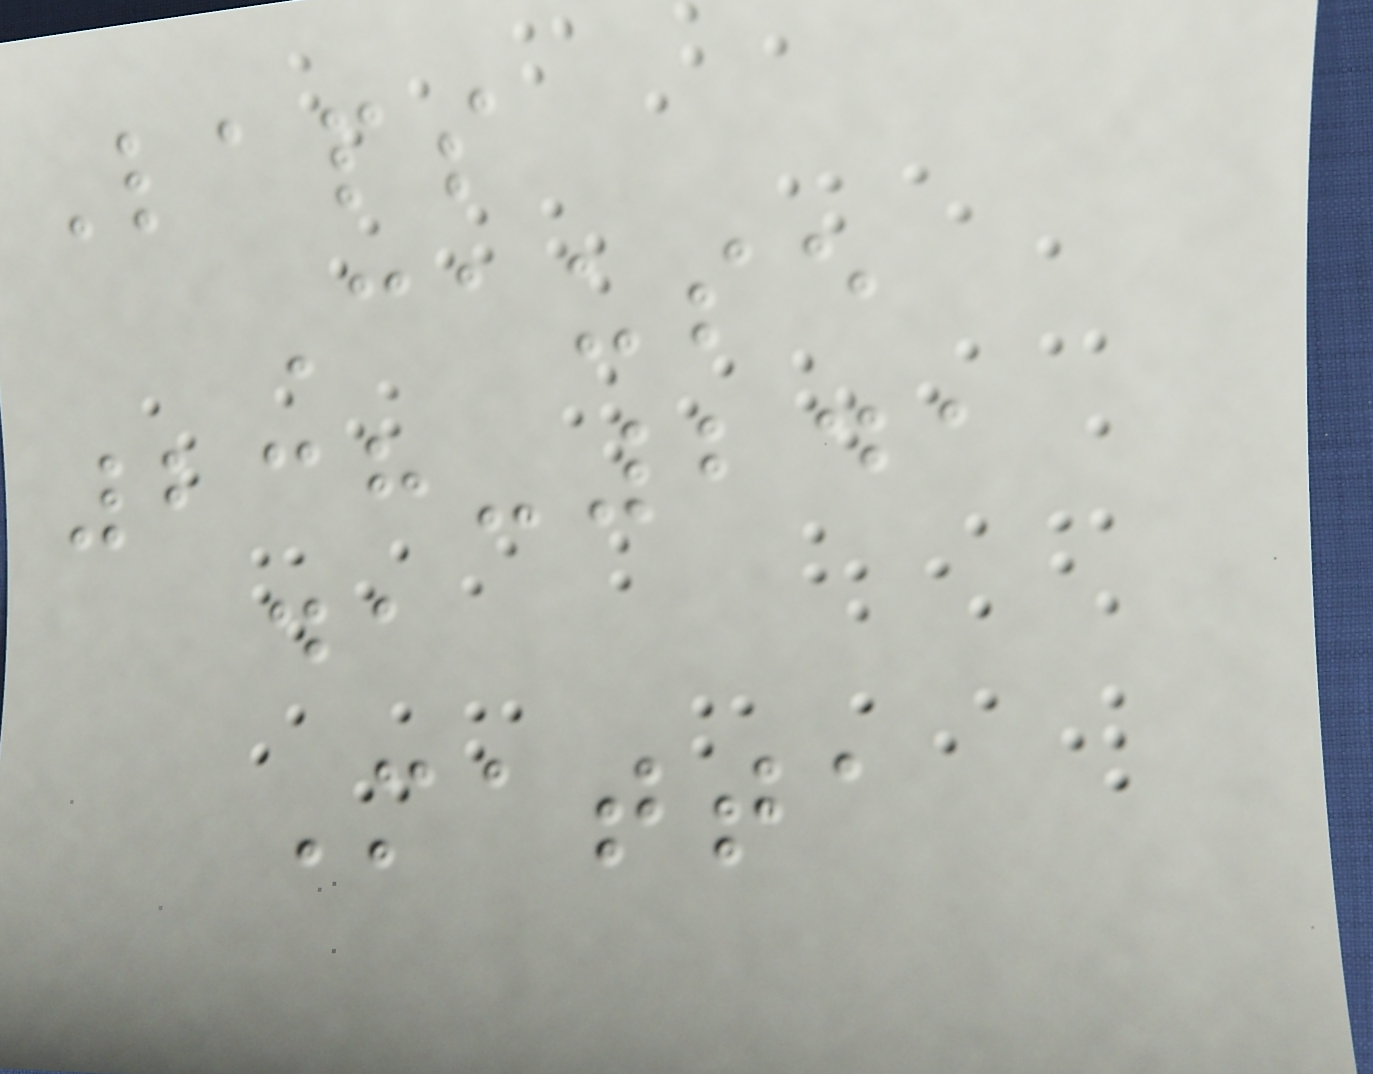Laps
Cause
238-241
da
Matta
